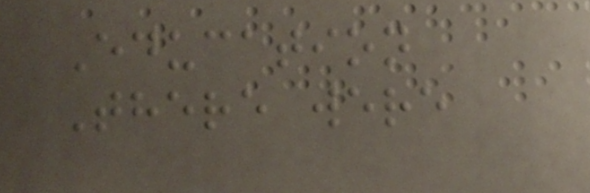Education
There were
